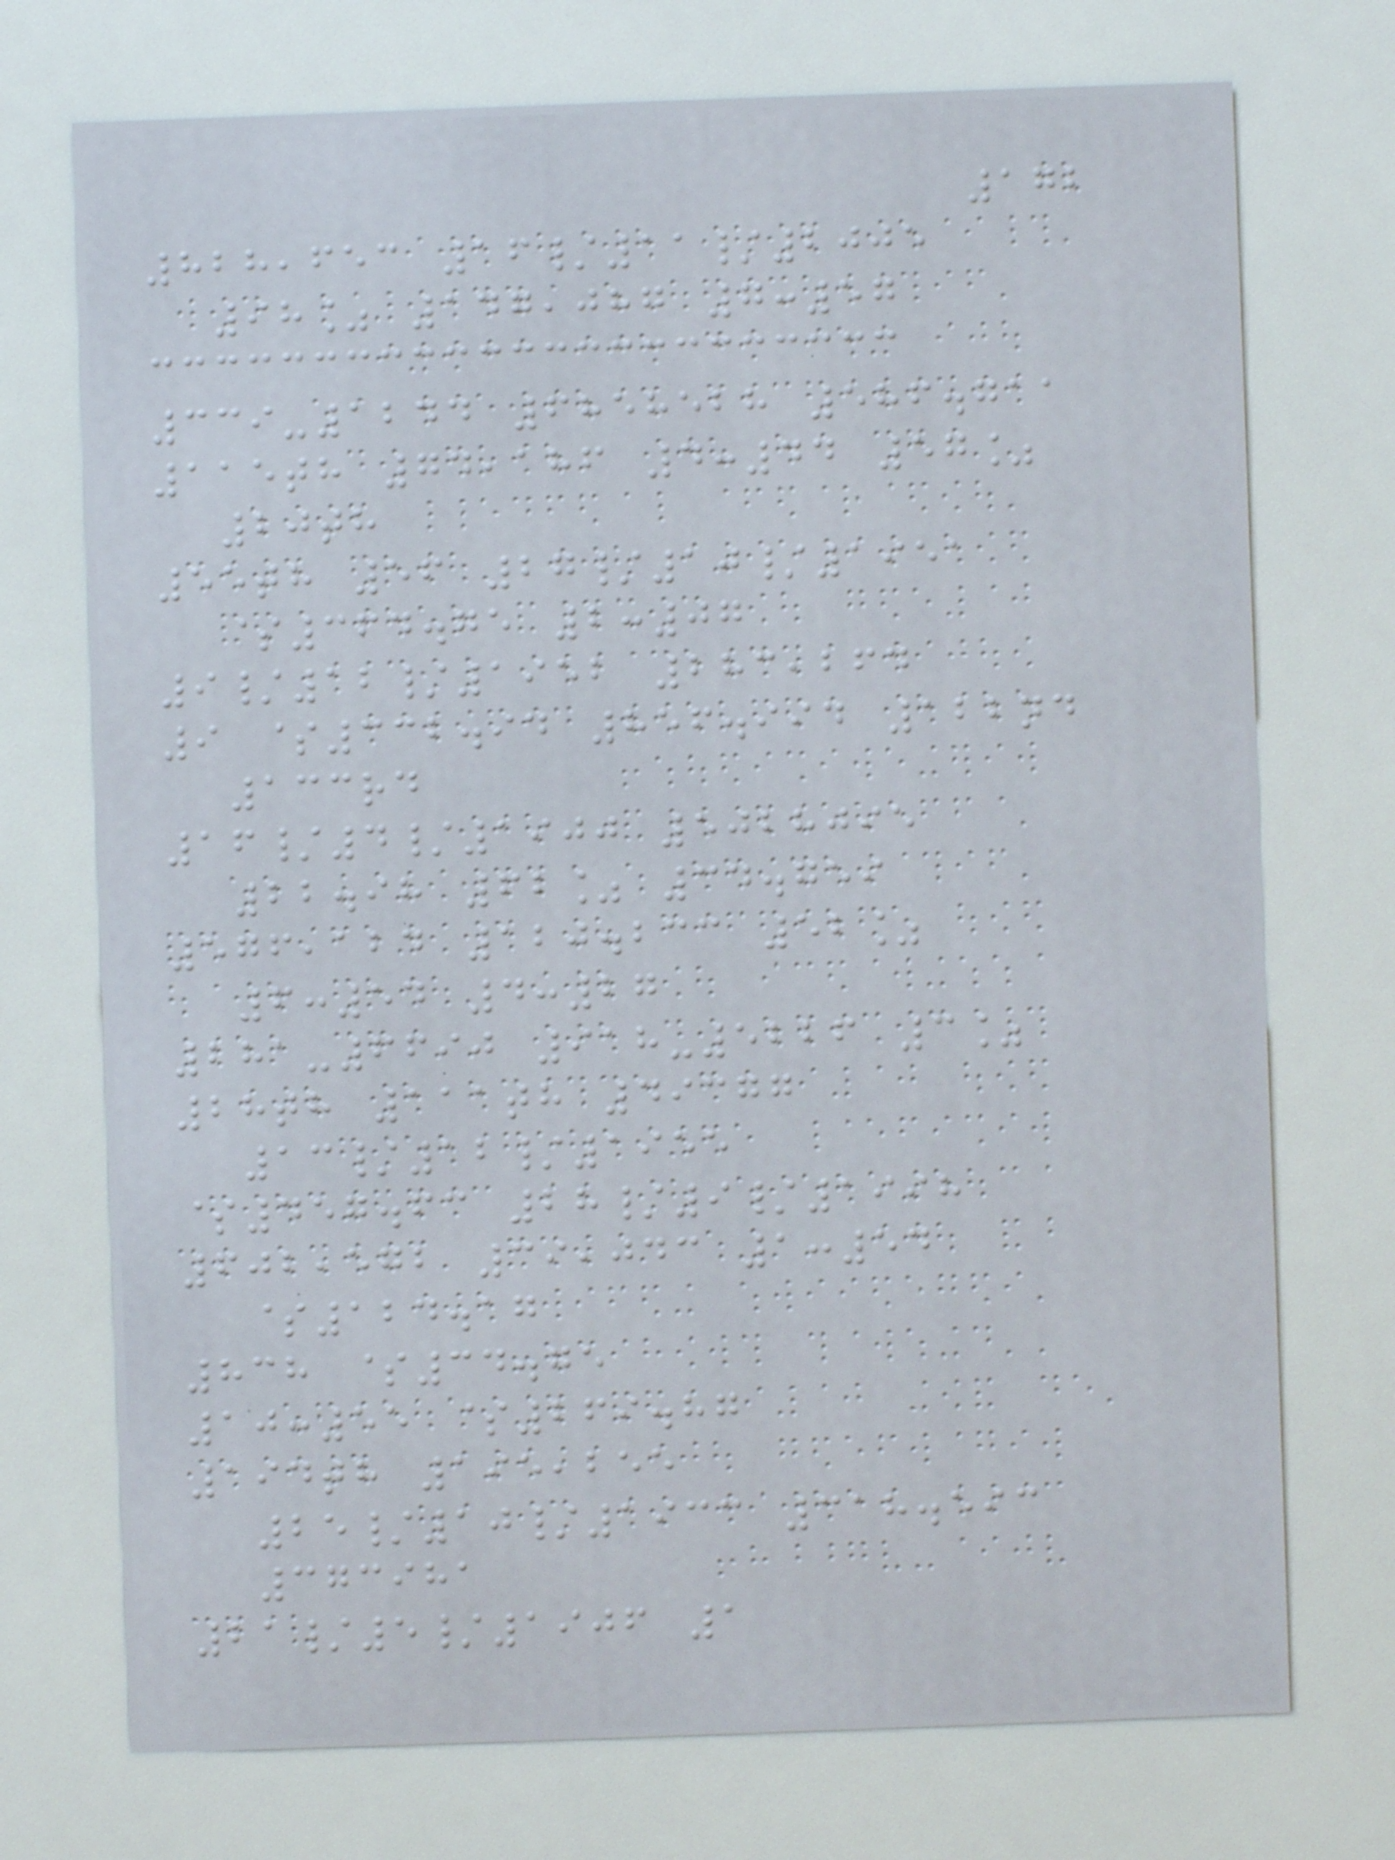172
828,653 16/11/2005
98% 147,087 7:57
339-1244 6858528 586.711
115th 74,186 4:44 57%
20th
55th 56 27/10/1951
$364.75 2:07
9/12/1952 283,264
9 $332.94 856.994 122nd
133rd
16/4/1900 5028095
22.98 62% 34.759
576,124 120.233 52%
6:54 4:27
281-6690 918-5226 3%
28th 111th 49377
13/12/1955
$457.63 28/9/1998
602,572 39,043 1:54
$124.17
838 $34.75
10:55 $269.87
194th 195,255
25/10/1933 318.593
373981
21/5/1906 1
